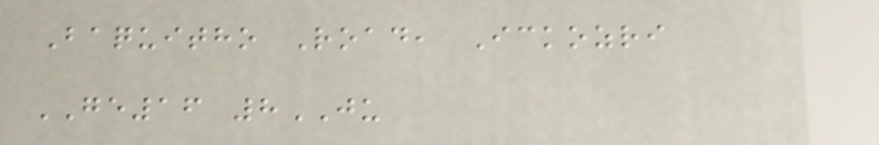Baquitho Road, Ickozri
GE16 8JU
